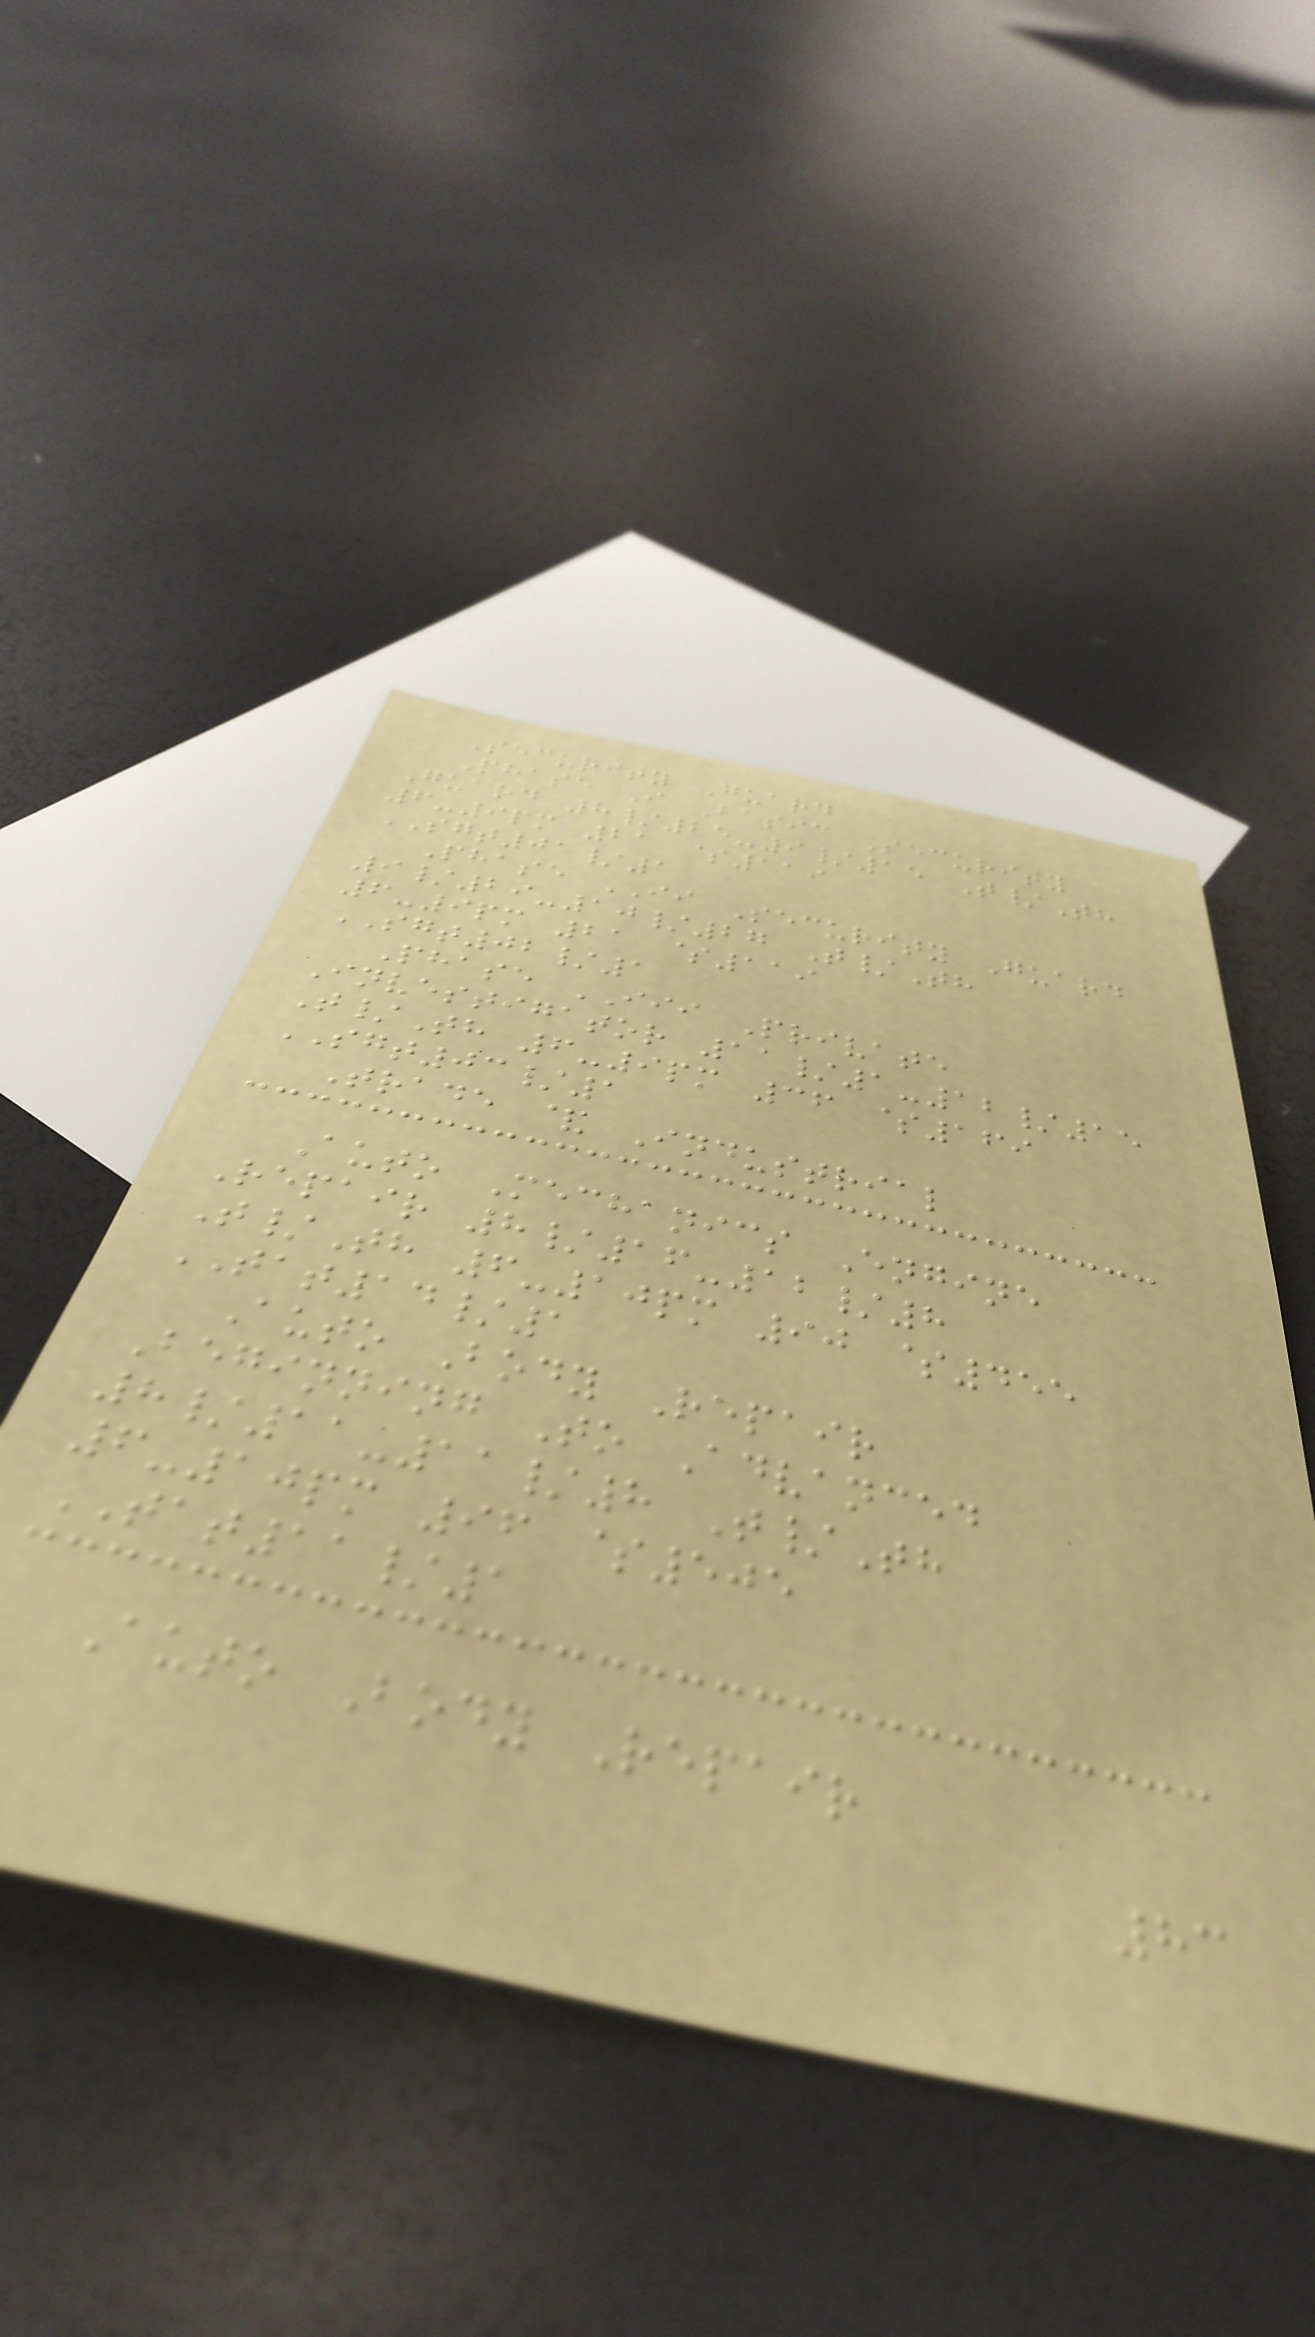Security Guard
Phase I Basic Security
Guard 8/25-9/15 T/Th
6-9pm 21 $119
SGT01/1
Phase II Security Guard
9/29-10/27 T/Th
6-9pm 21 $119
SGT02/1
Phase III Private
Investigator 11/1-12/15
T/Th 6-9pm 36 $169
SGT03/1
Trade & Industrial
Auto Mechanics Engine
Repair 8/16-12/8
T/Th 6-10pm 90 $455
TAT14/1
Auto Body Repair
Beginning To Advanced
8/11-11/8 T/Th
6-10pm 96 $505
TAT11/1
Auto Body Repair
83
